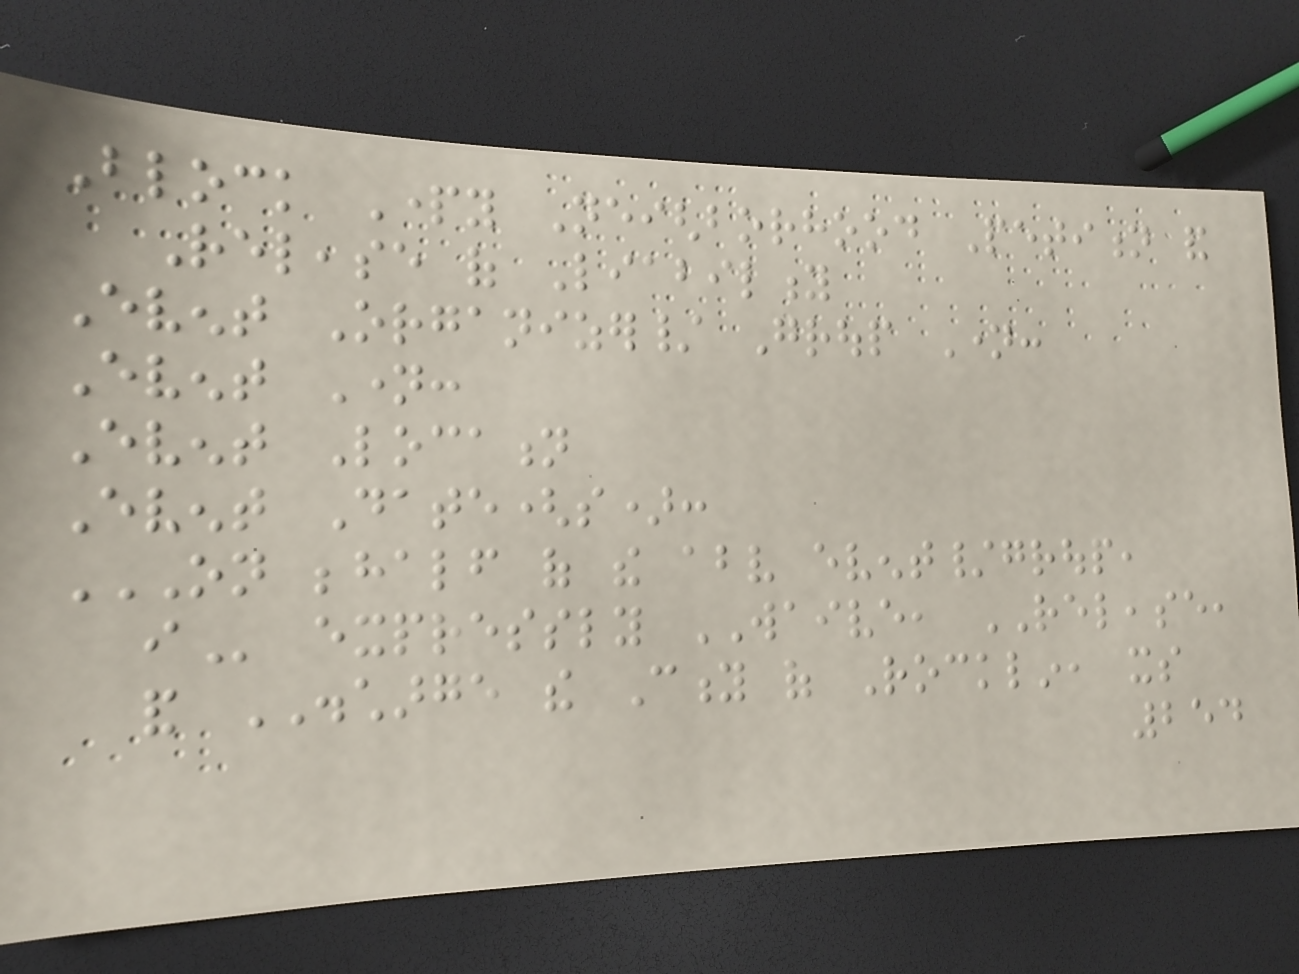Block Party Neighborhood Petition and
Release of Liability
Event Organizer/ Group Name:
Event Name:
Event Location
Event Date(s):
ON BEHALF OF THE ABOVE EVENT/GROUP,
I expressly WAIVE, RELEASE,
and DISCHARGE the City of Rocklin, its
254
